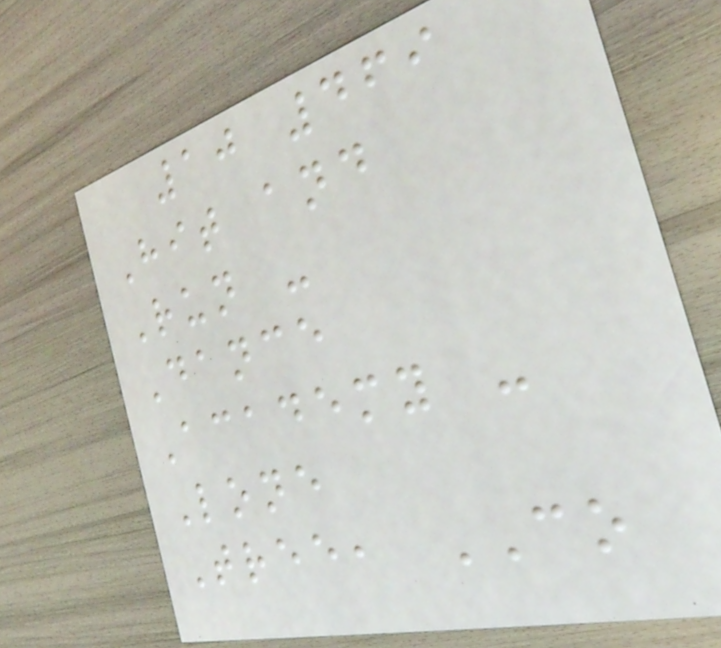10 469
Hit and
Run -
Dance
Academy -
Lone
Tree, CO
